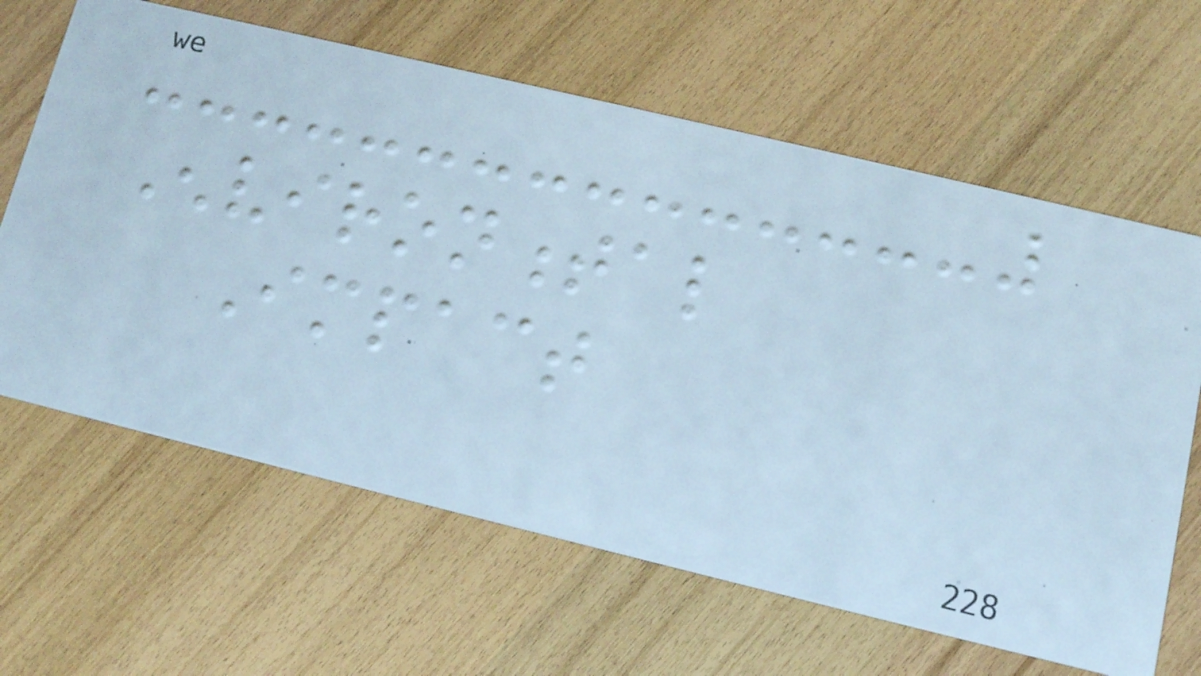Environmental
Impact
